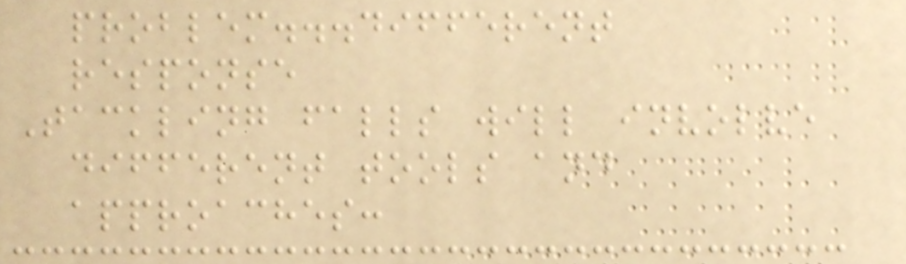problem...different
response
Tackling falls will involve
different tools and
approaches:
